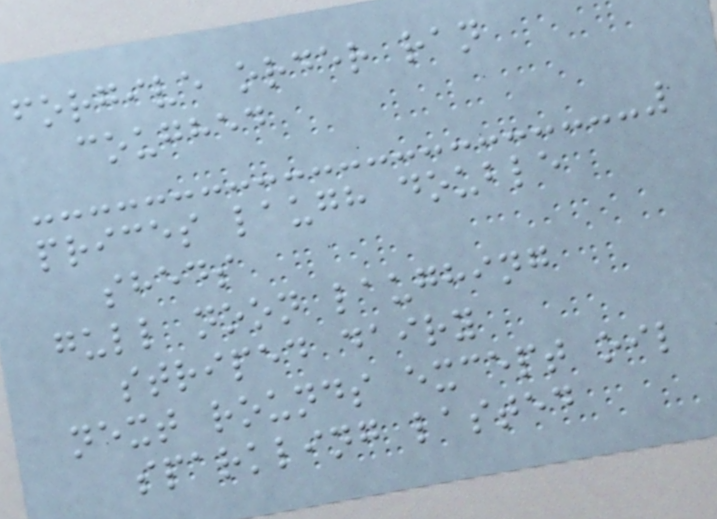forgive order ran
coughed
prices laugh double
sheds
gull noon laughing
striped dairy
next rounds except oil
sparkling lasted
